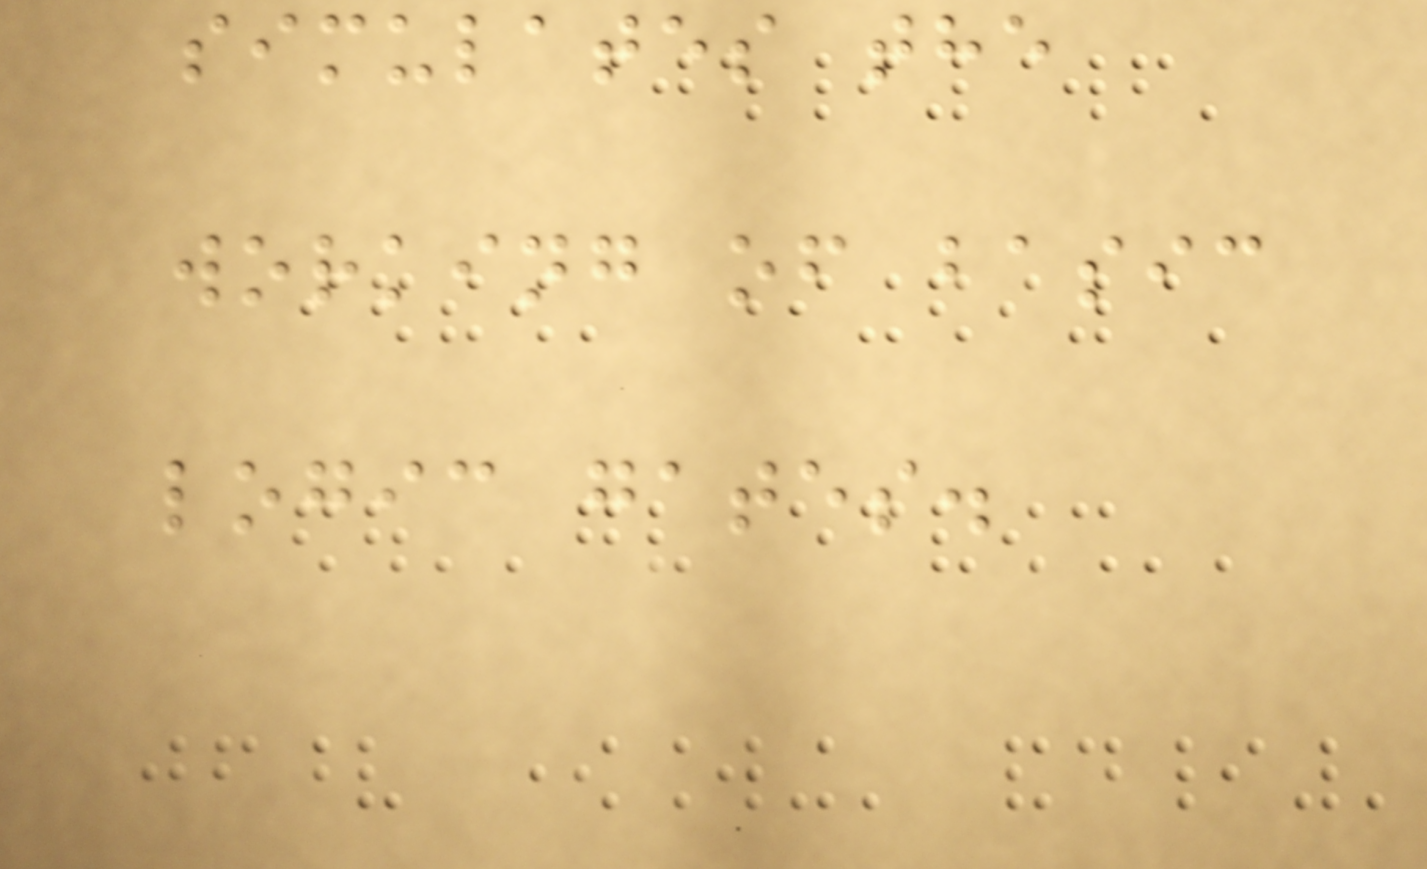simulates the
working of basic
logic gates.
